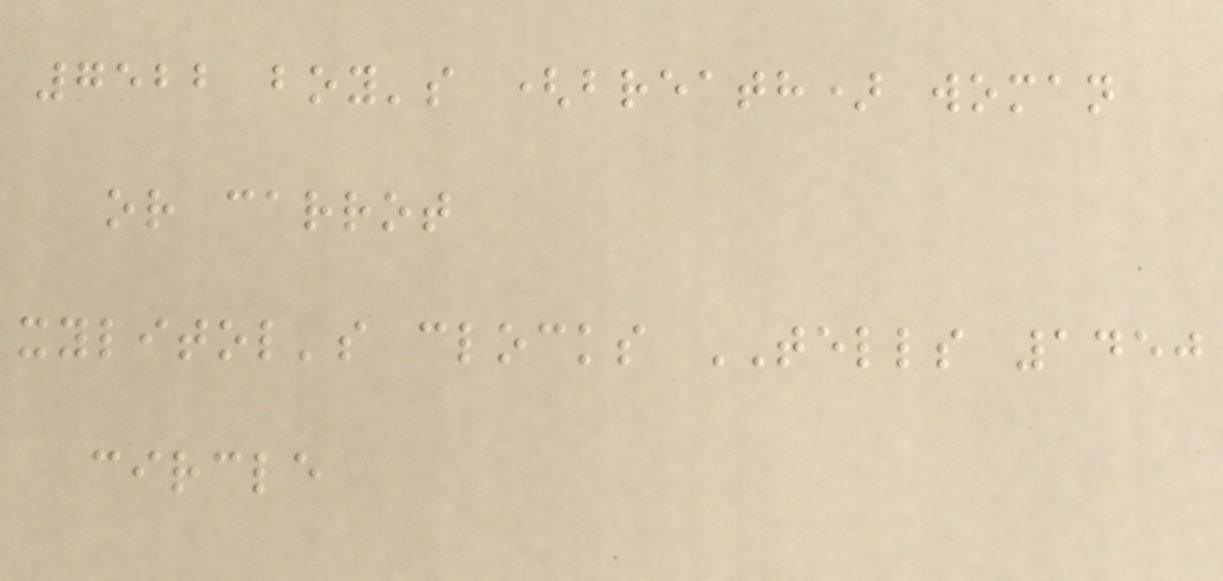7522 boy's (breath) woman
or carrot
xylitol's clocks TELLS 1450
circle
